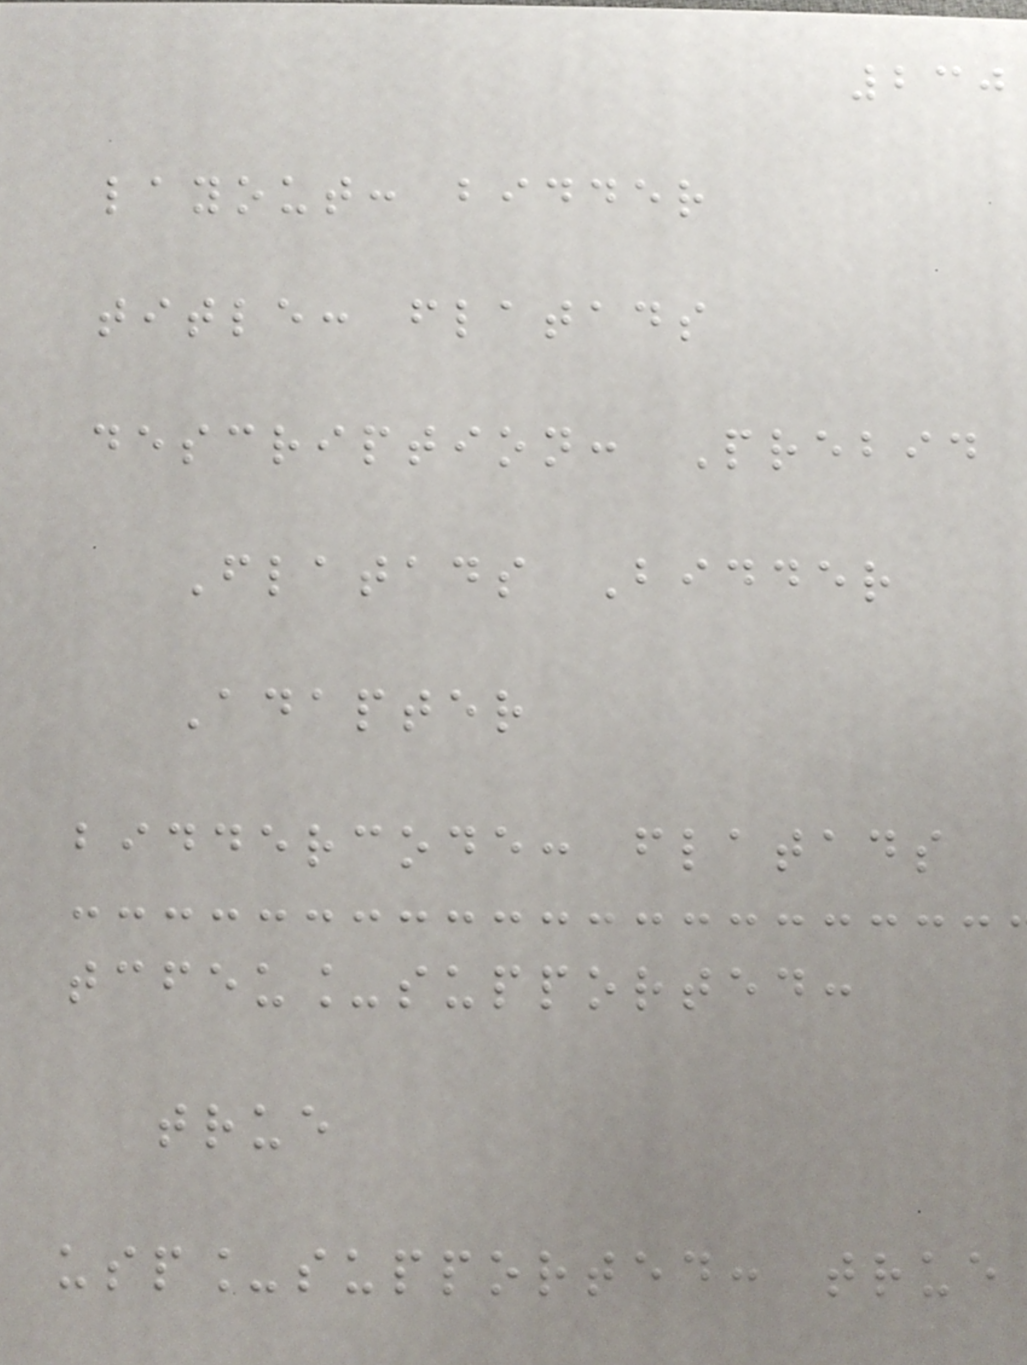230
layout: bidder
title: flatads
description: Prebid
Flatads Bidder
Adapter
biddercode: flatads
tcfeu_supported:
true
usp_supported: true
